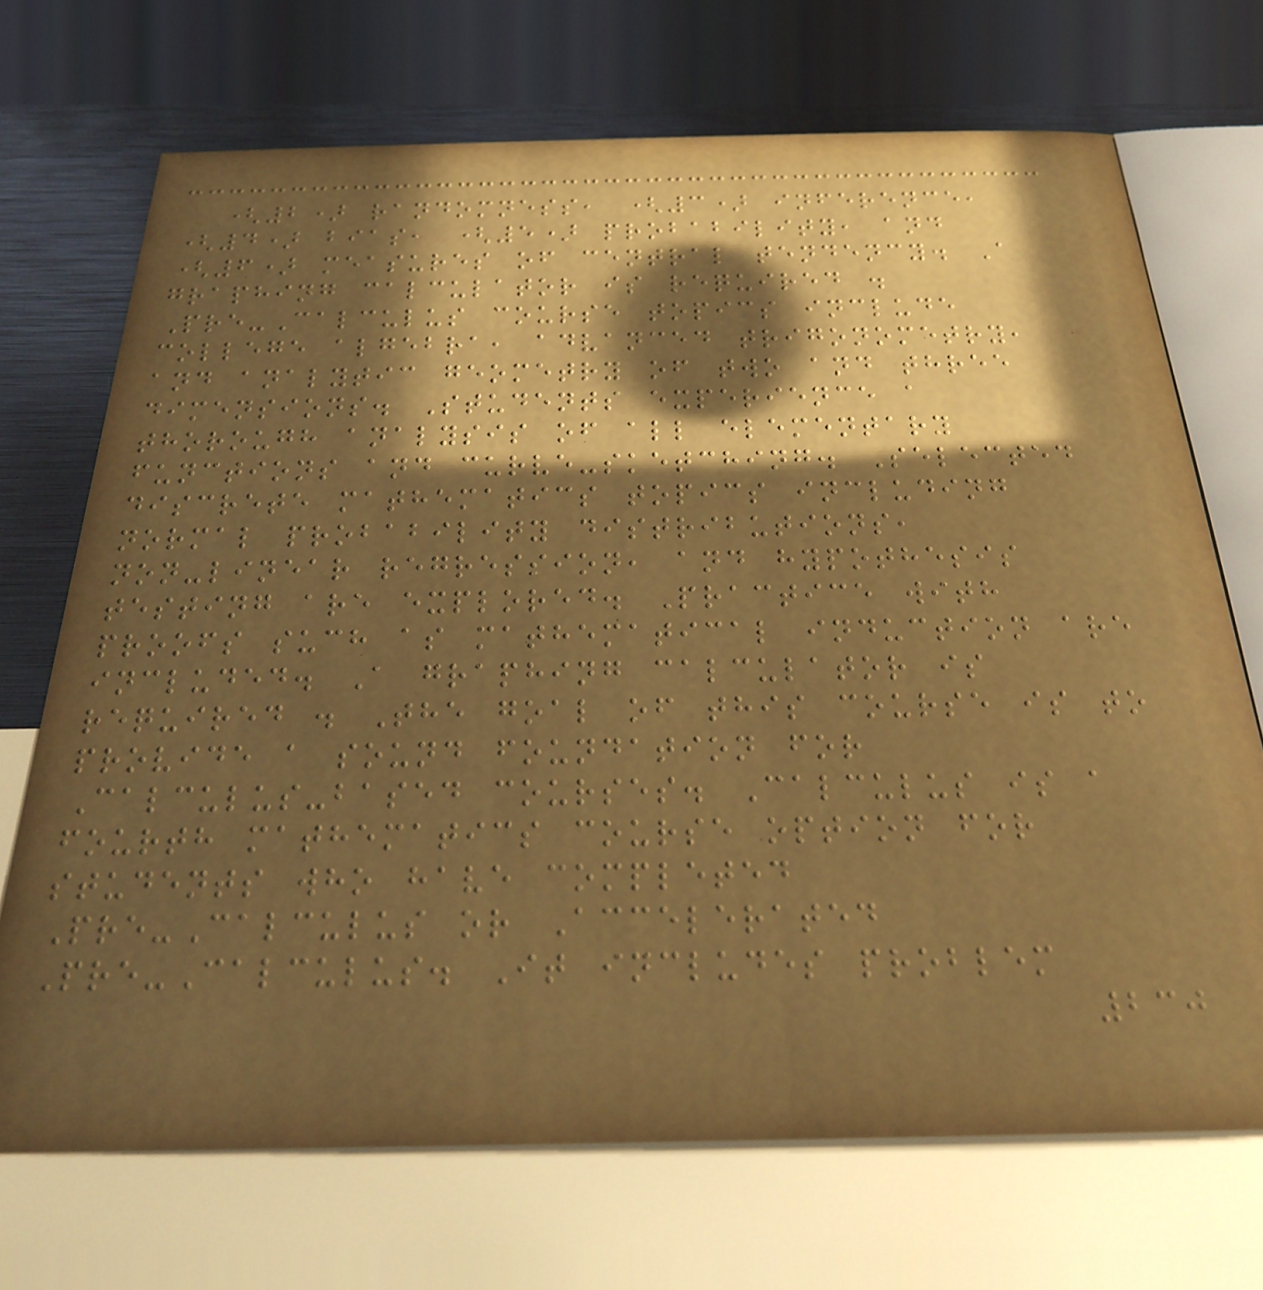(2) randomness, (3) inference,
(4) bias, (5) probability, and
(6) measures of central tendency. A
graphing calculator is required .
Pre-Calculus course topics include
college algebra, advanced trigonometry,
and analytic geometry of two and three
dimensions. Students experience a
thorough analysis of all elementary
functions and curve-sketching. Selected
discrete mathematics topics including
normal probability distributions,
non-linear regression, and hypothesis
testing are explored. Practice with
proofs such as mathematical induction are
included. A graphing calculator is
required . The goal of this course is to
provide a sound foundation for
Calculus-based courses. Calculus is a
fourth mathematics course option for
students who have completed
Pre-Calculus or Accelerated
Pre-Calculus. It includes problem
230
